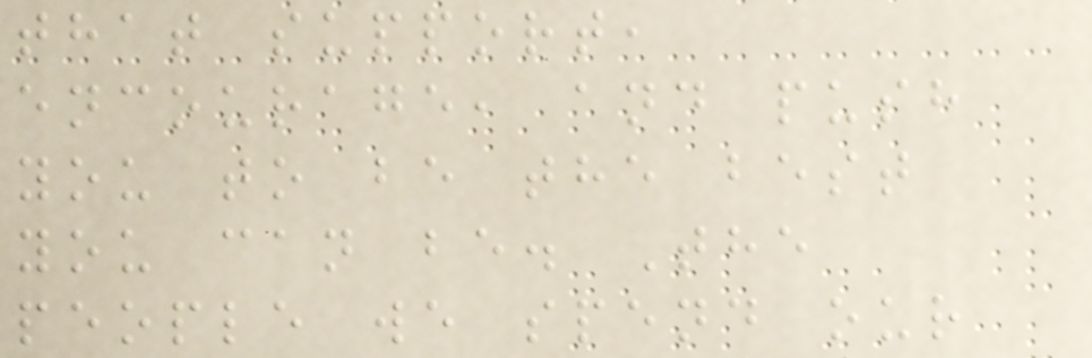that support,
encourage, and push
you to be the best
you can be. The
people we spend our
